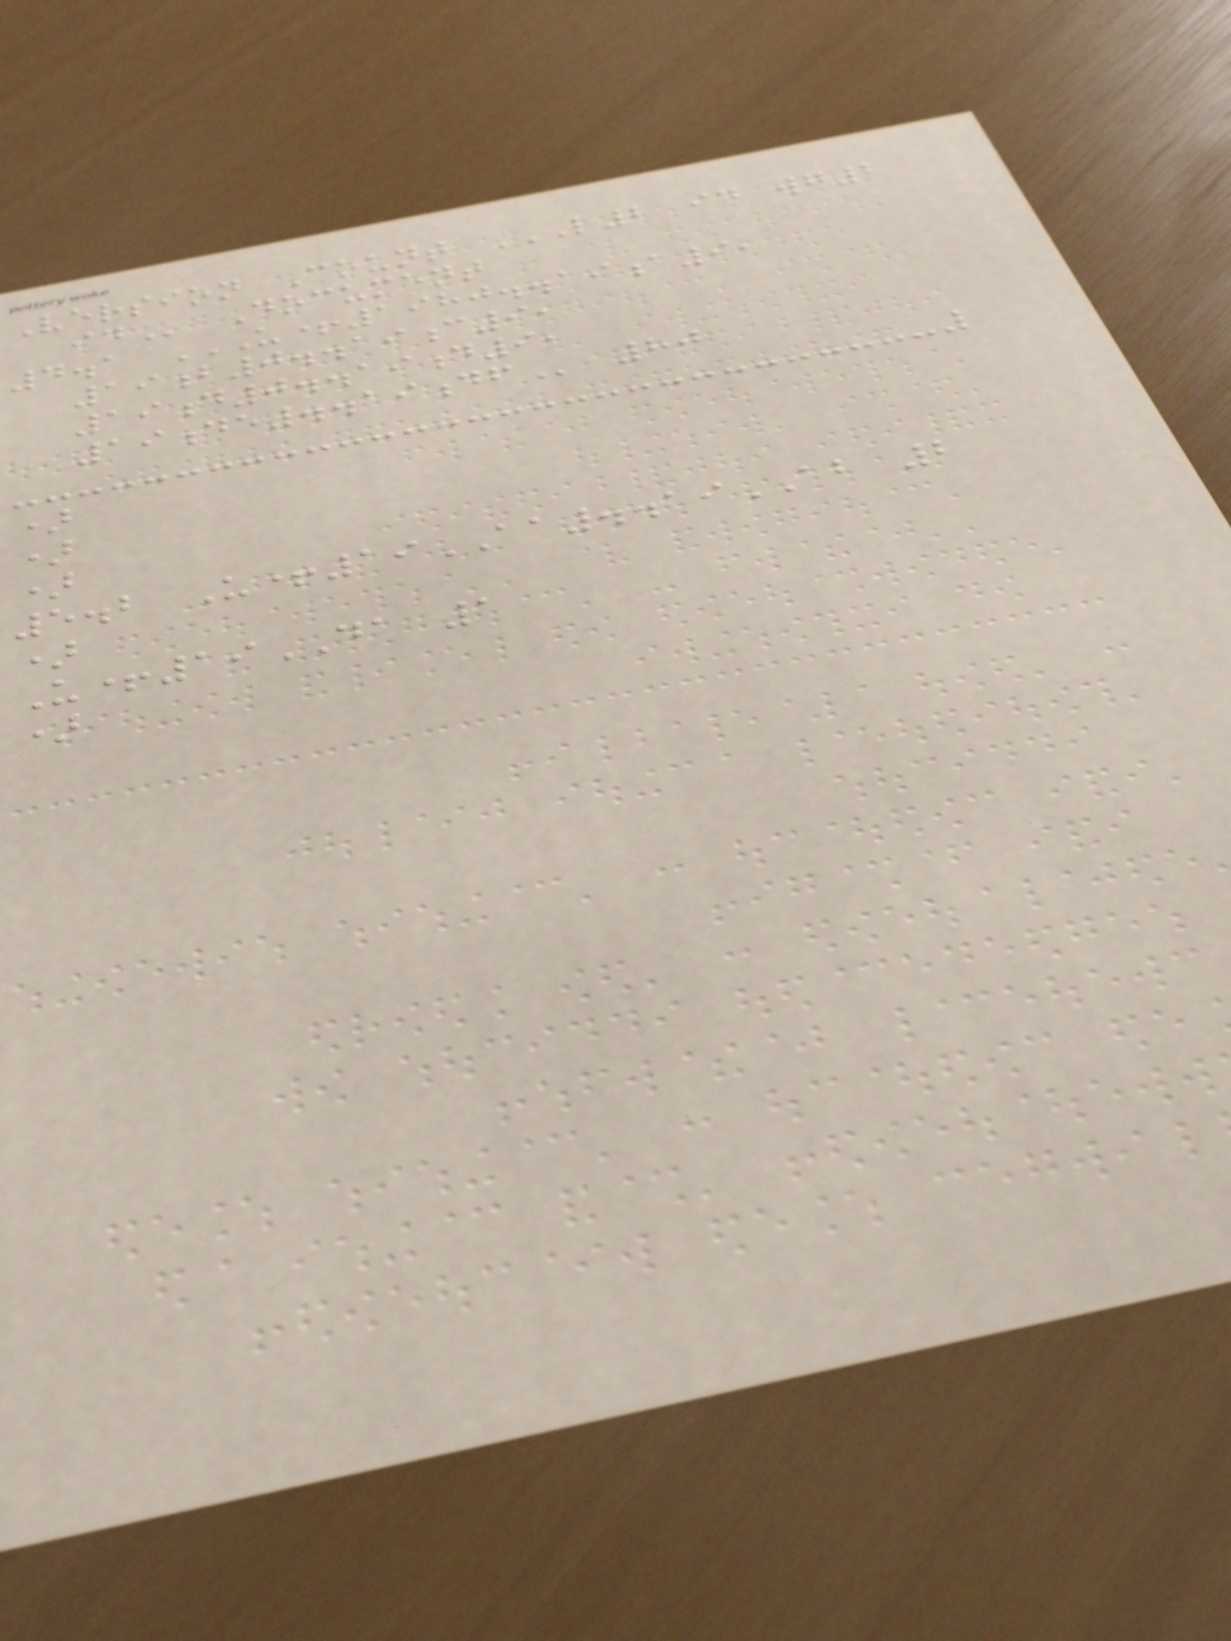Version Count L2 ID WG2
Document
4.1 U+1980..19A9,
19b0..19c9,
19d0..19d9,
)
)
)
5.2 U+19AA..19AB 2
)
U+19DA 1
)
